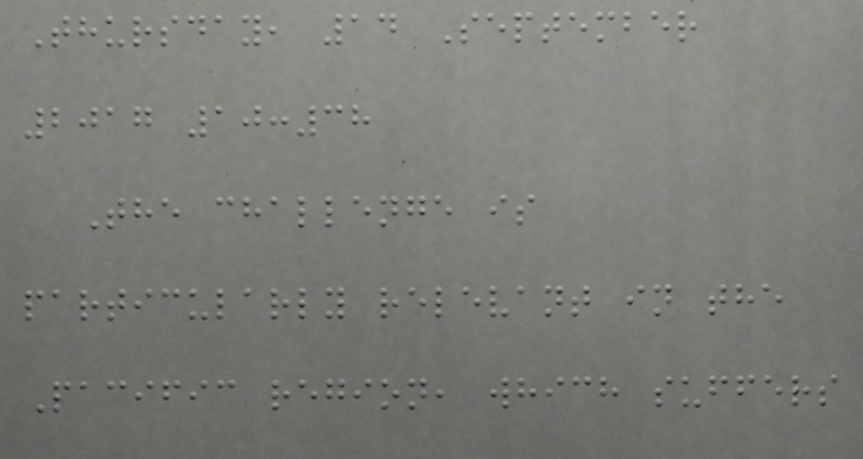Thursday, 14 September
2017 10:38
The challenge is
particularly relevant in the
Pacific region, which suffers
